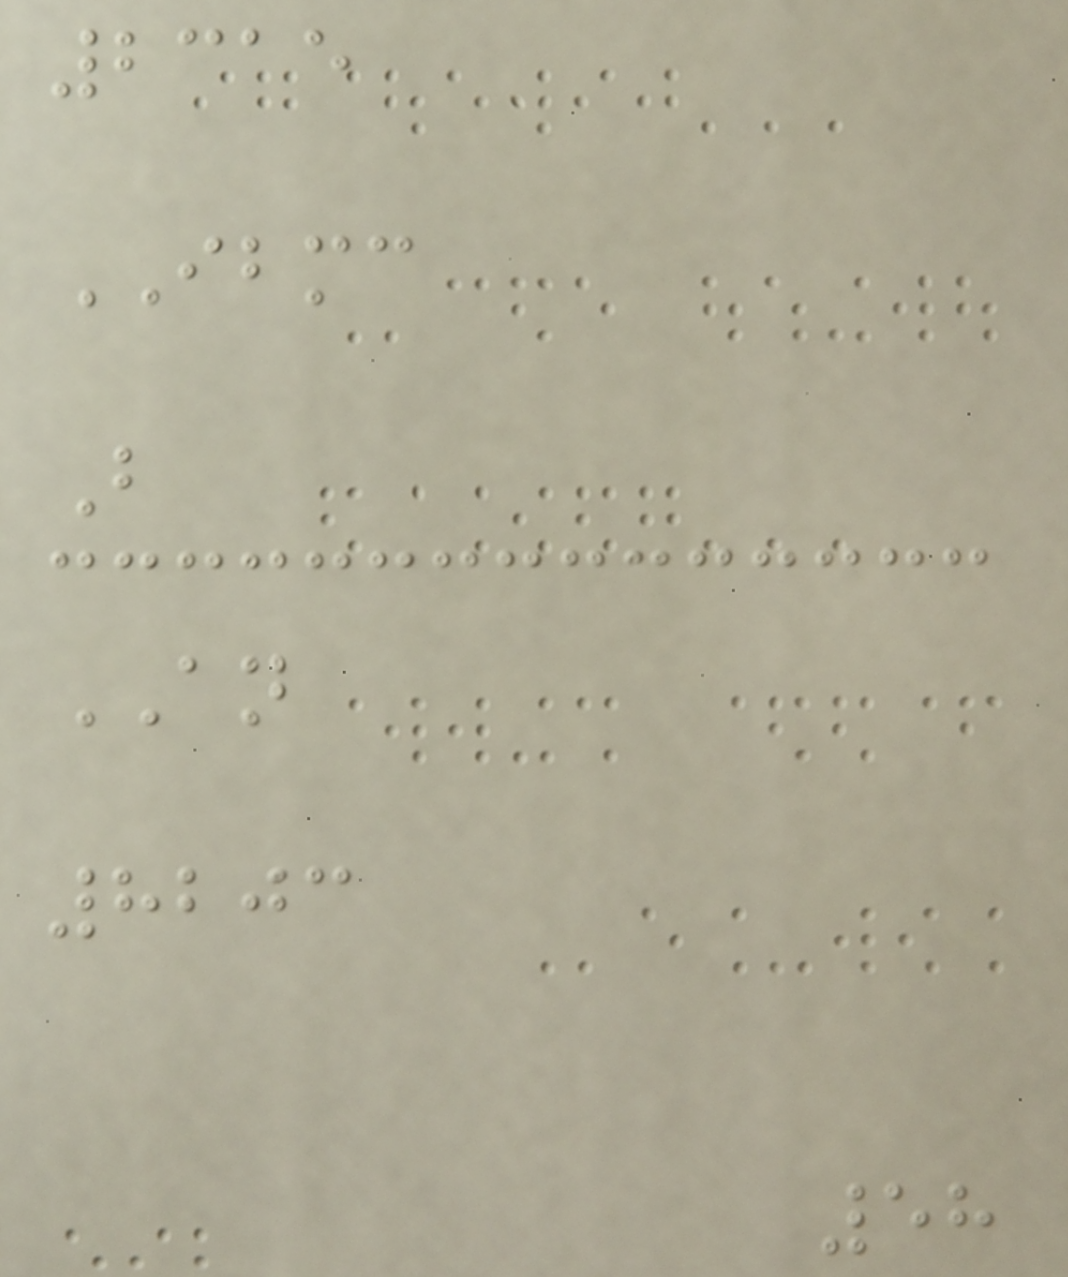2315
IBMC
B
AN
8203
58
